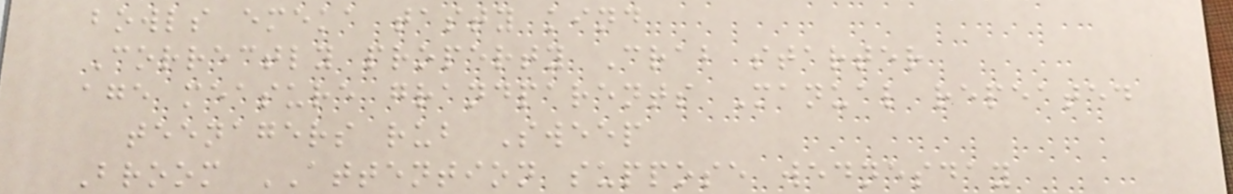bowls emeka tasty kind
Correctly property Crab starter
age measure grandparents Manual repeated
teenagers rub Sweep
Broom ATTENTION suppose wednesday
